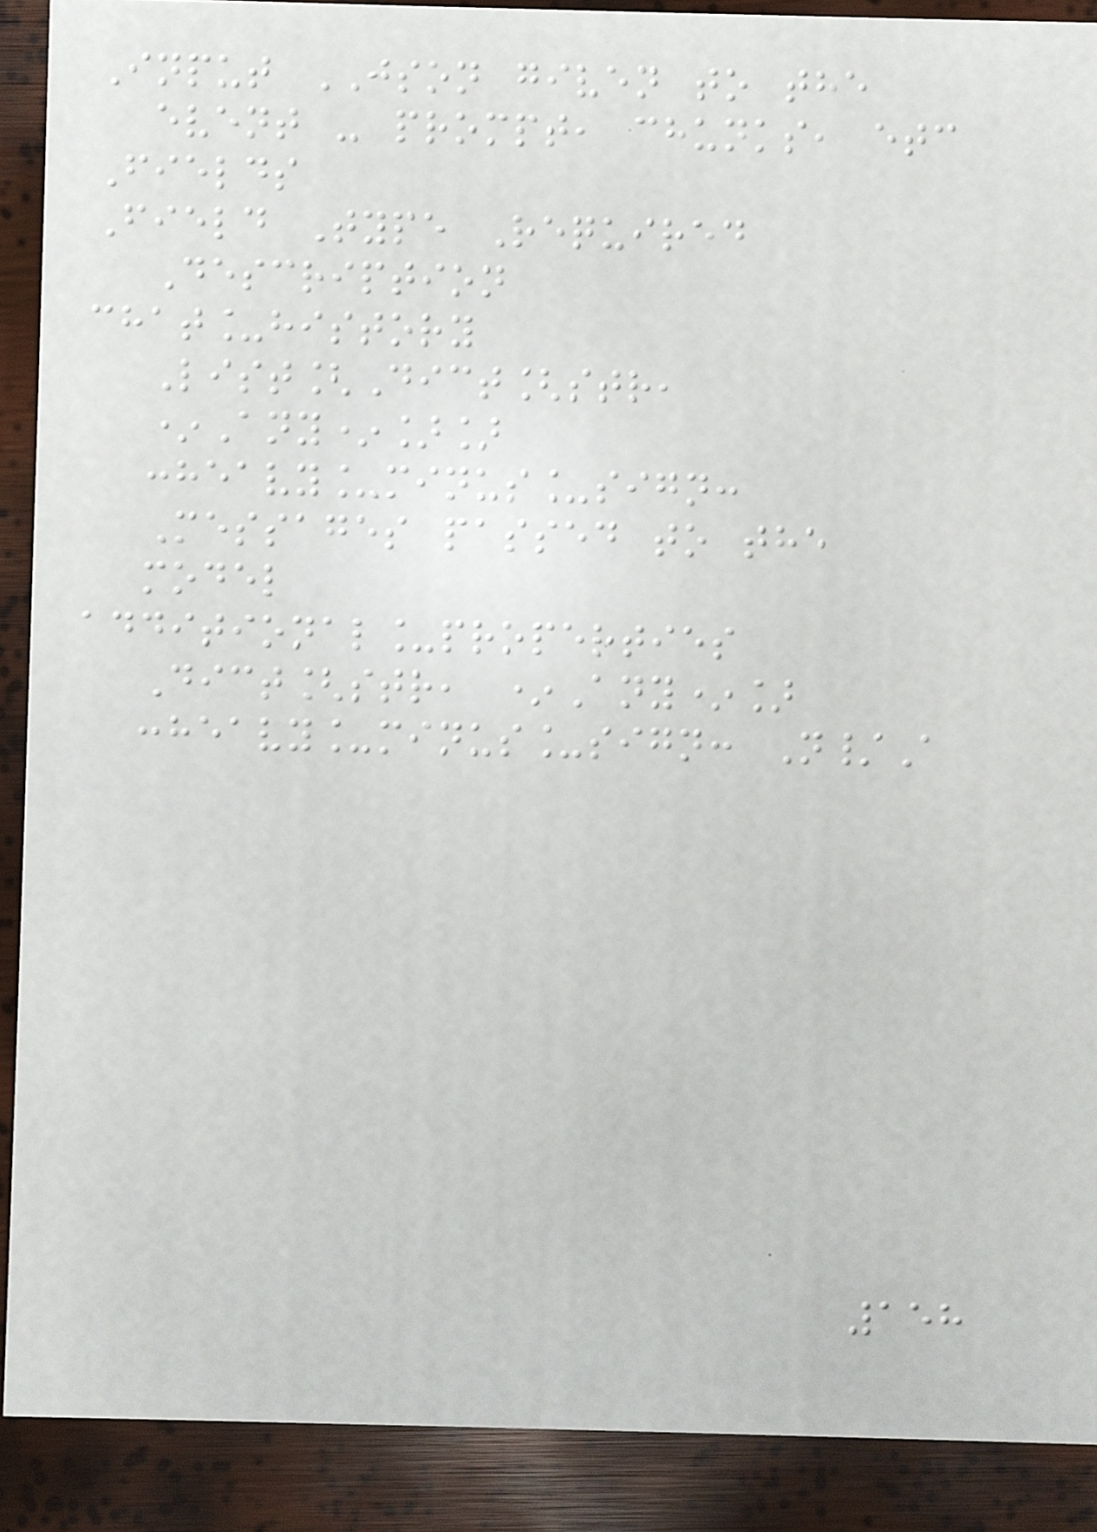Input JSON given to the
event - prompt, chunks, etc
Fields
Field Type Required
Description
chat_history
List[Dict[str,
*Any*]]
:heavy_minus_sign:
Messages passed to the
model
additional_properties
Dict[str, *Any*]
:heavy_minus_sign: N/A
158
